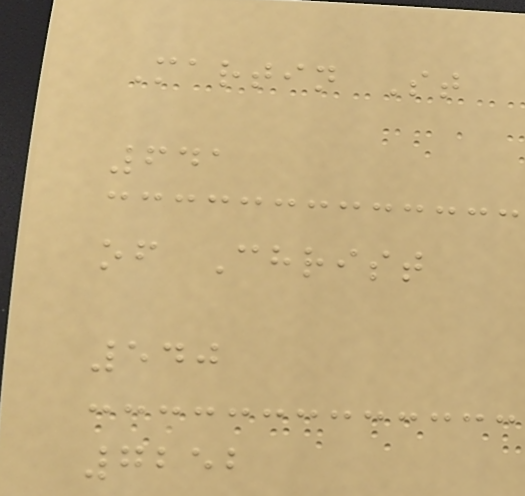Martin St
641
of Christ
540
7252
